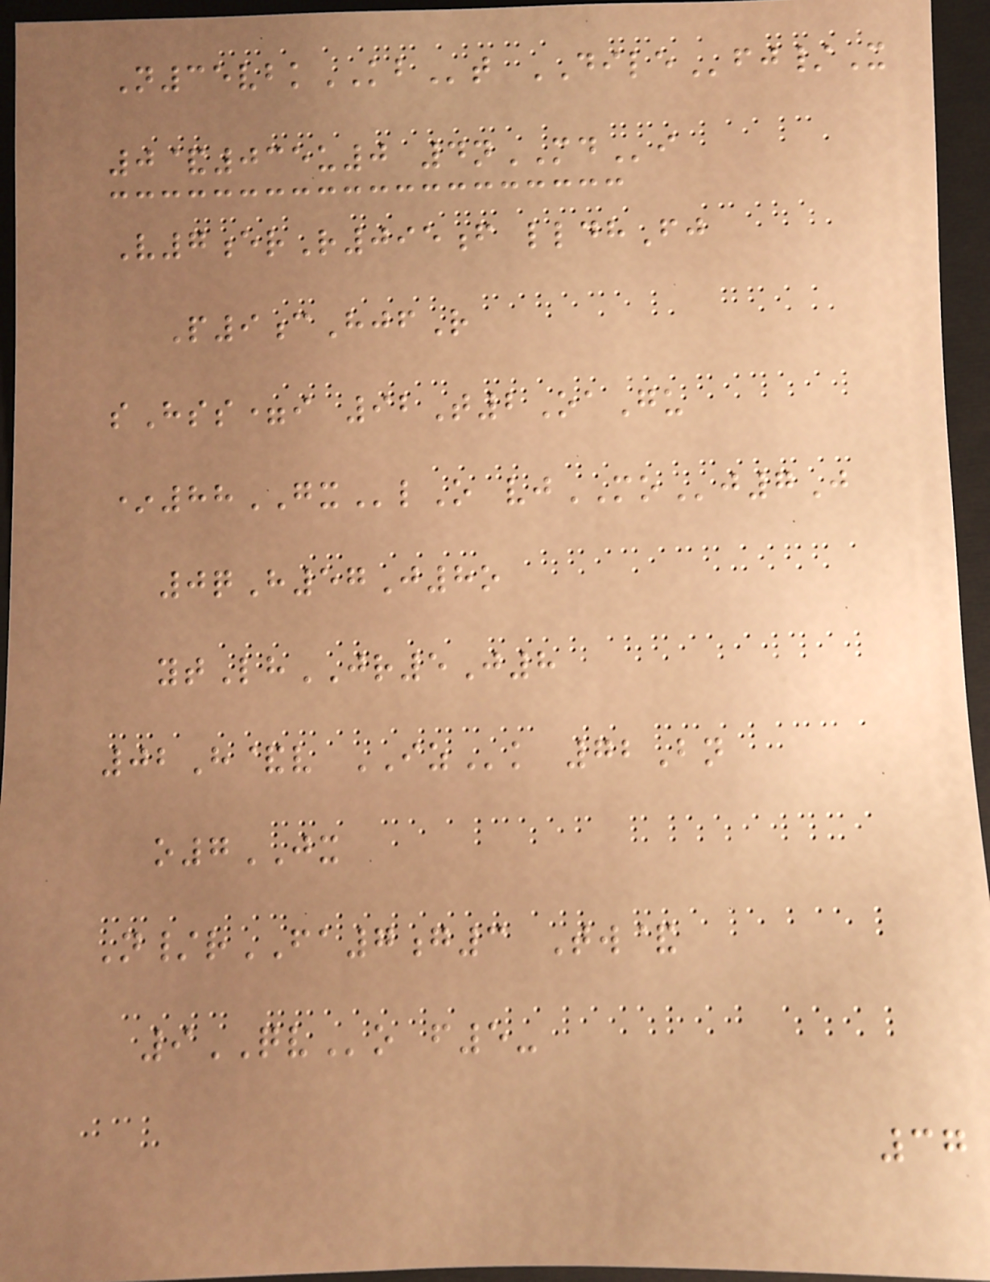N35vbkKBt DILEfj/X
0&035u0 4nMDi
V7erR095f lldhFj
P9cHjfR
sHss=i 92T2OaGu
*88GXlO vjMOj7J
0qH57J8o
ytLhJR5J8
02H&v IZk 72Bn
o7JX
N/rFA7g3 Tw&
9QVo f5-
37
